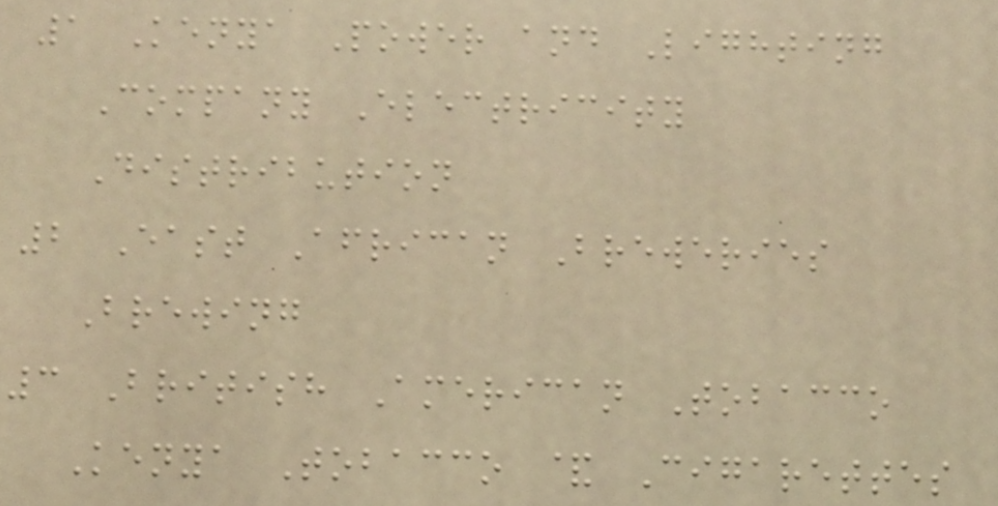1 Kenya Power and Lighting
Company Electricity
Distribution
2 East African Breweries
Brewing
3 British American Tobacco
Kenya Tobacco & Cigarettes
